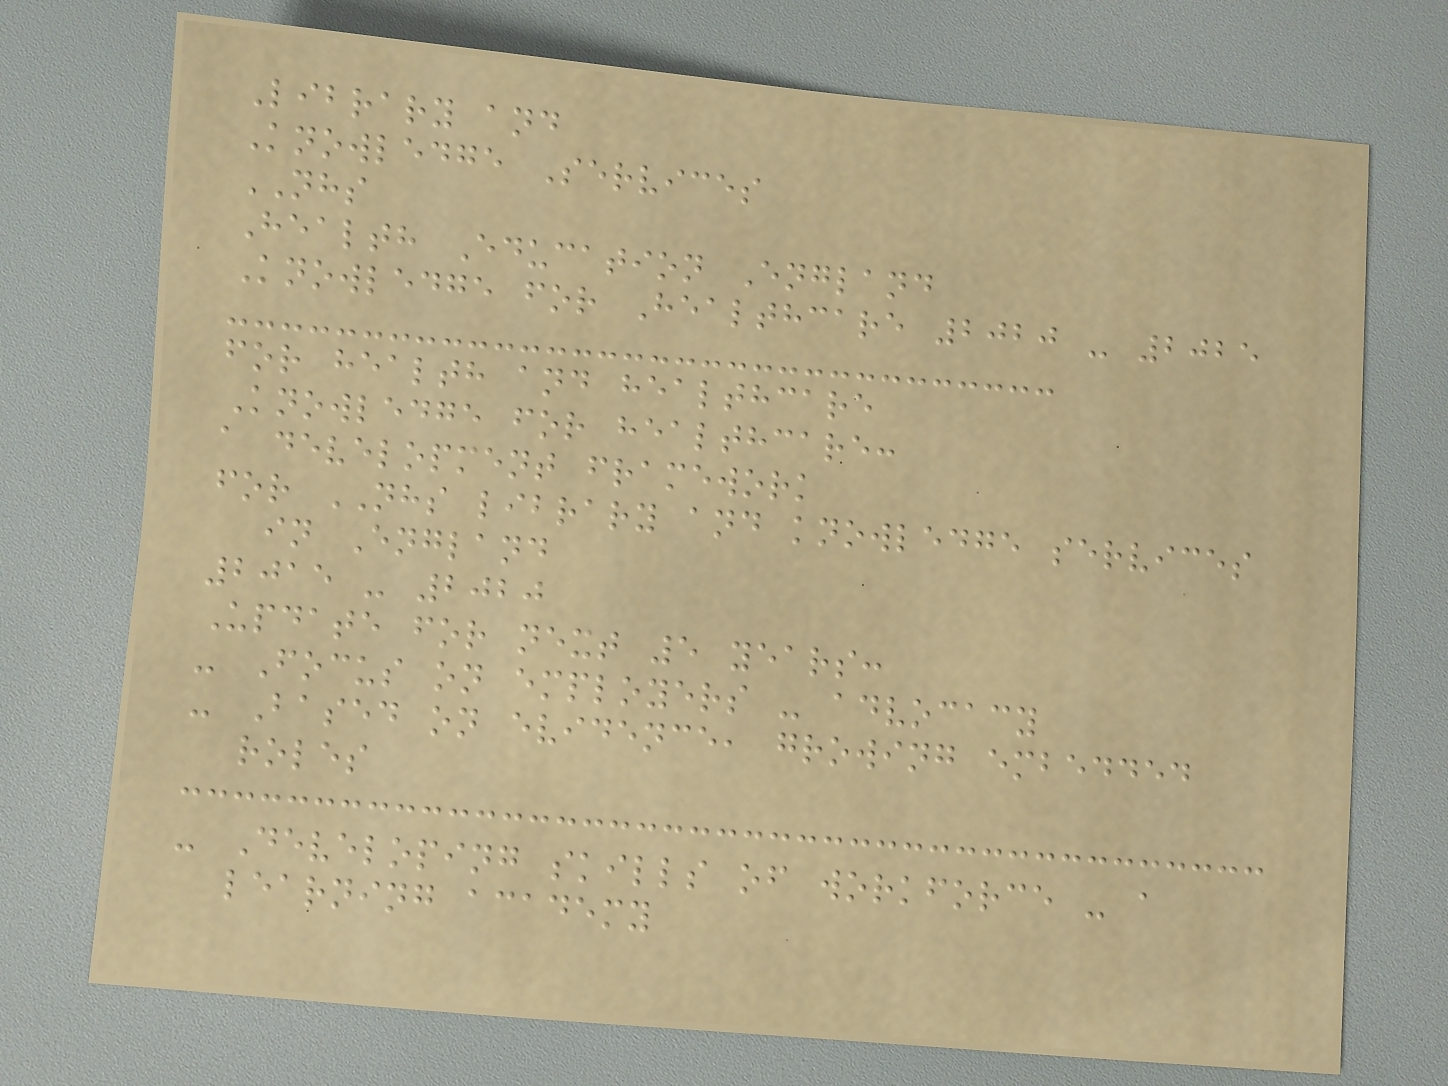Library and
Knowledge Services
NHS
Health Education England
Knowledge for Healthcare 2020 - 2025
for health and healthcare
Knowledge for healthcare:
a development framework
for NHS library and knowledge services
in England
2015 - 2020
Update for next 5 years:
- Focus on employers - advocacy
- Based on evidence, growing embedded
roles
- Developing skills of workforce - a
learning academy
